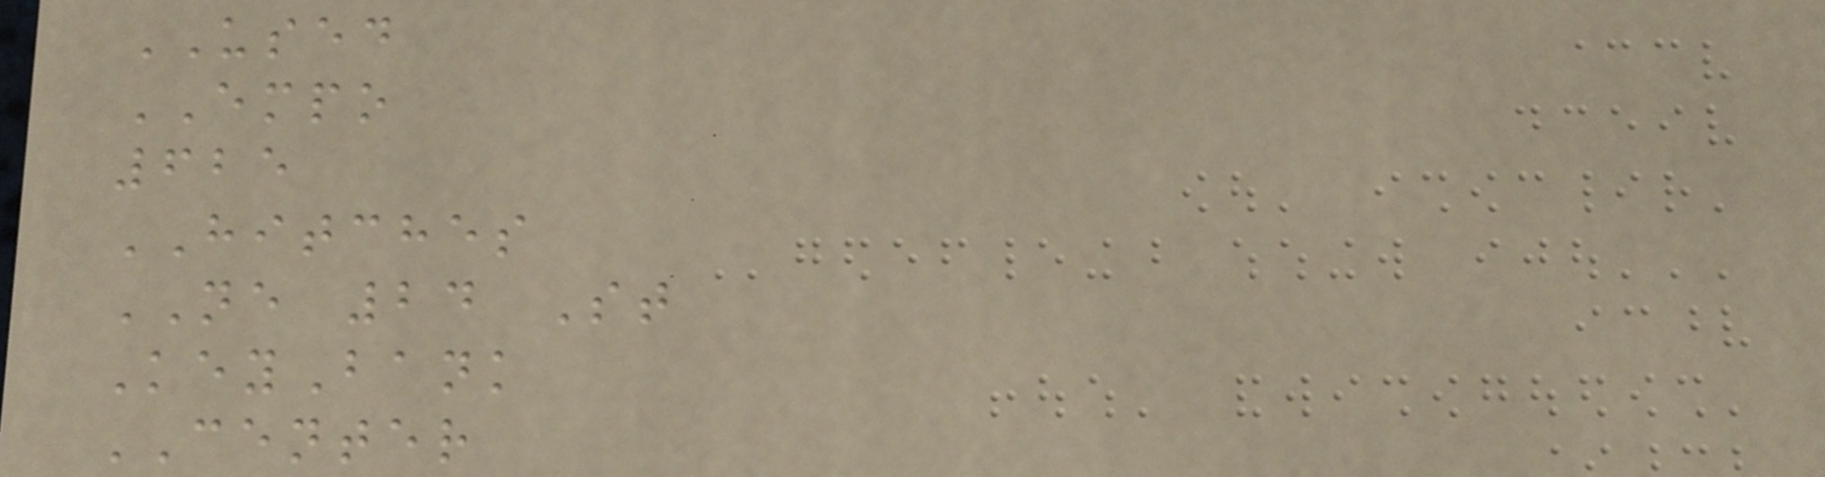USED
EMPO
625
HITCHES
NE 24 St
KeyBank
CENTER
